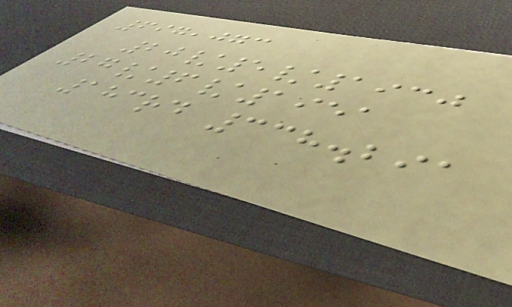697,073
20/5/1930
27/6/1951
183rd 338.291
